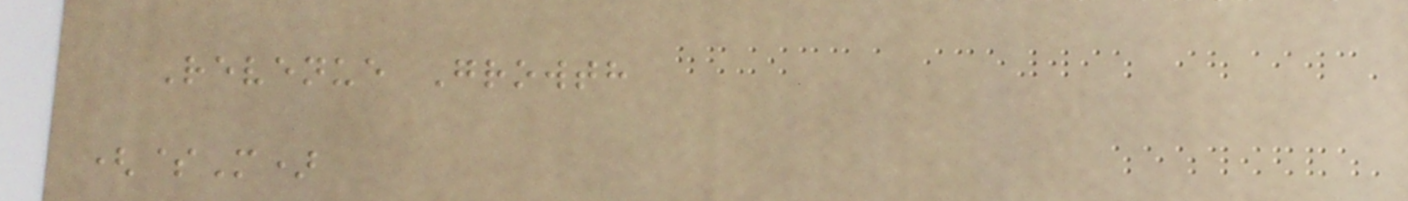Revenue Growth
($M)
